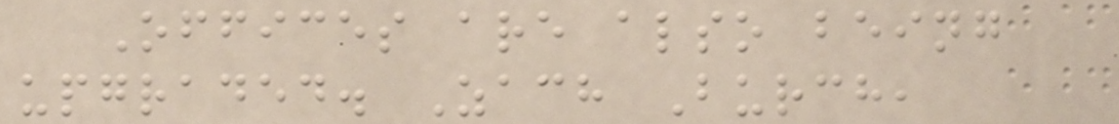Offices are also being
upgraded. Zach Burch,
